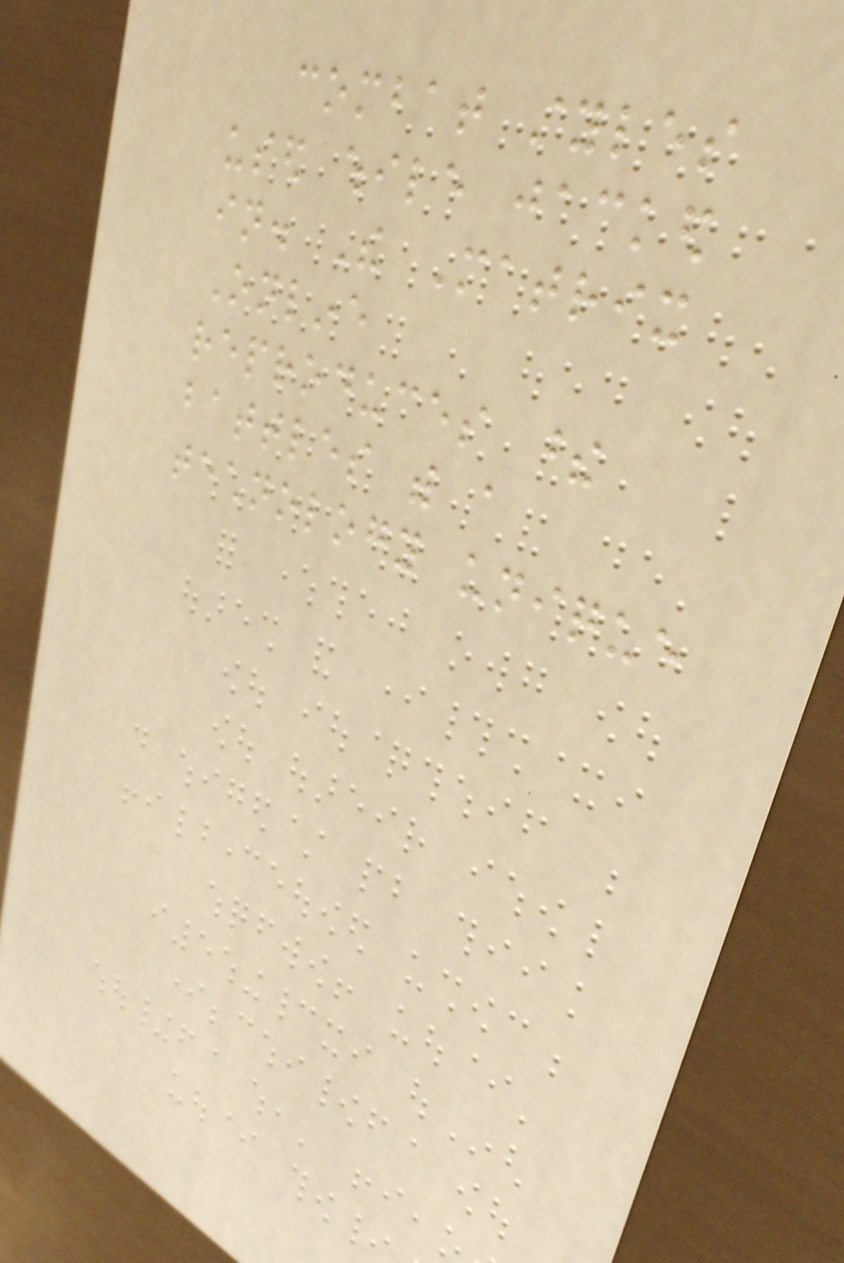combat styles
used while jacked
in. The Matrix
Online
reproduces these
battles with a
technology unique
